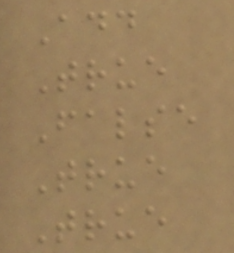Add
True
False
True
True
